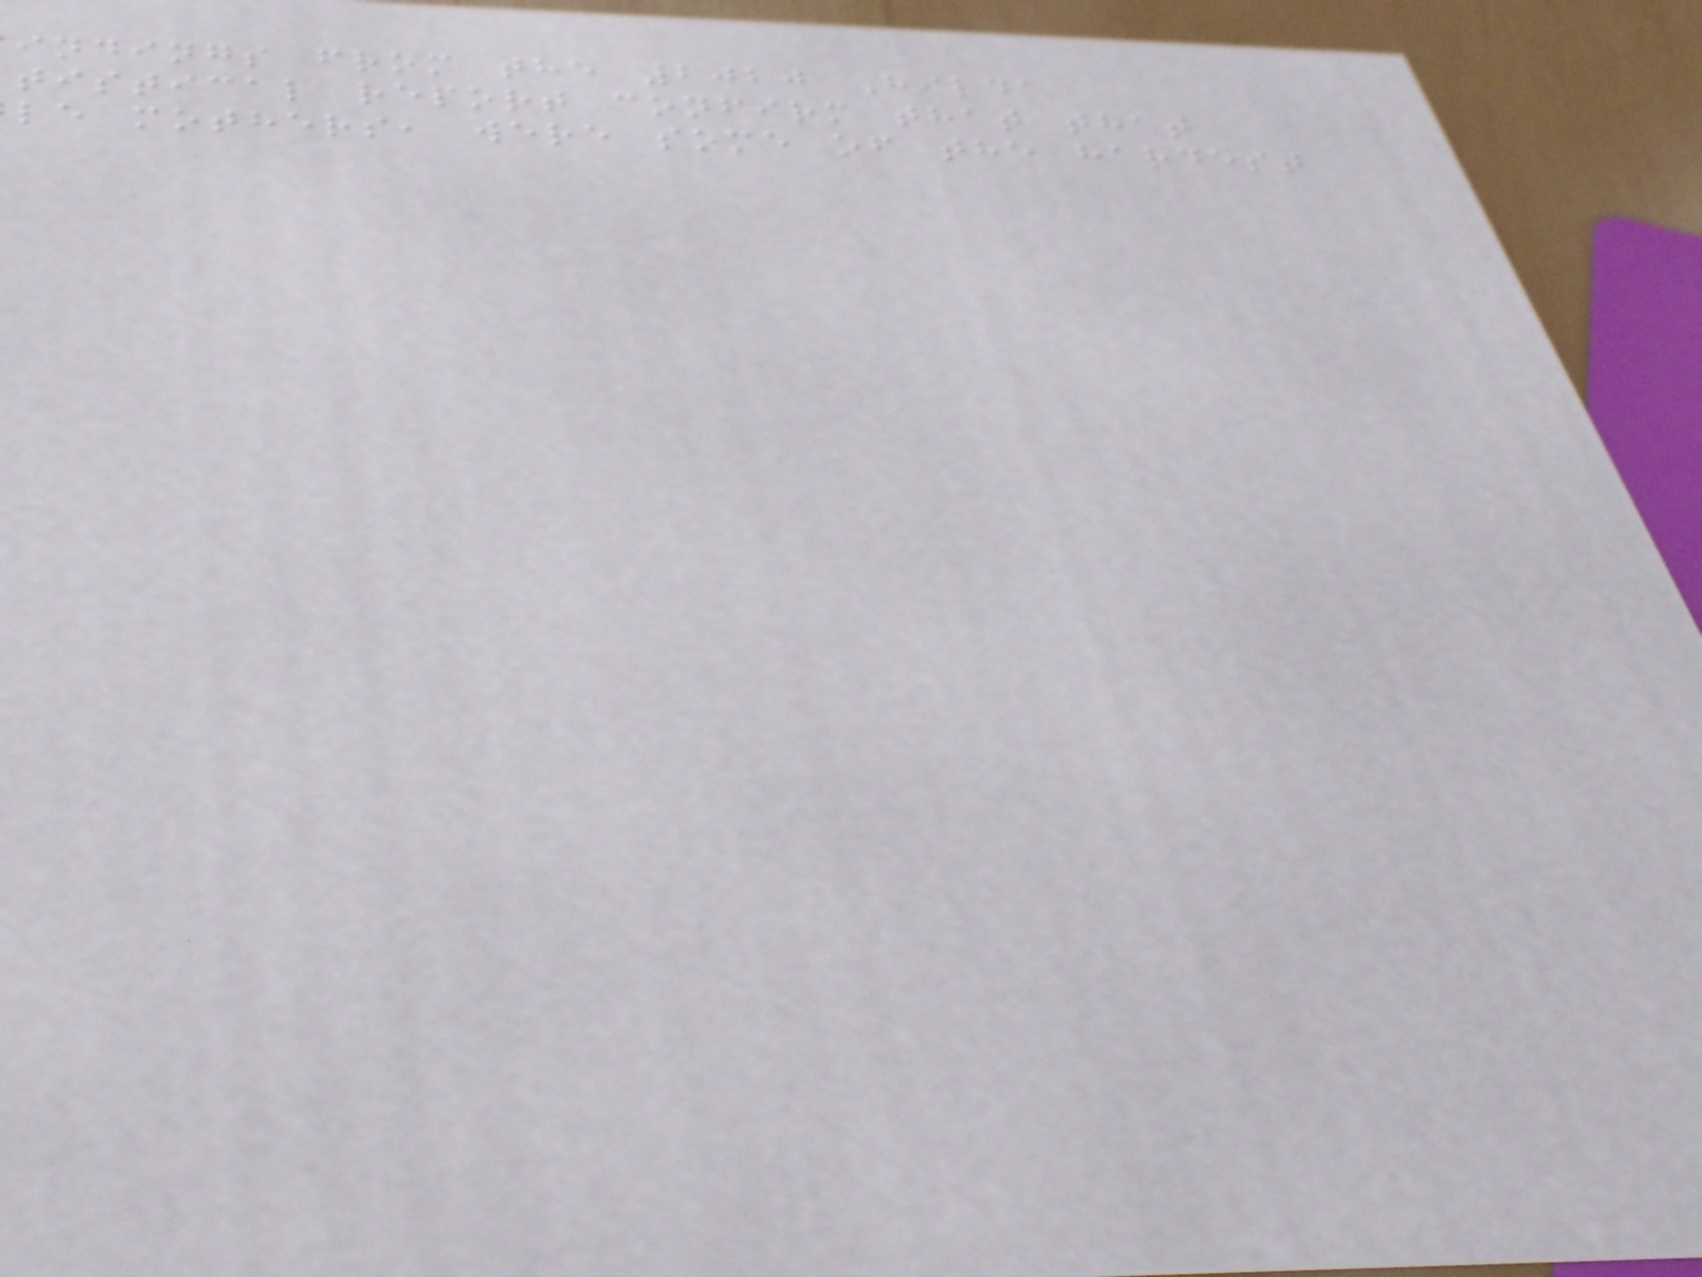indings from the 2020 Hilda
tistical report confirm that that
le mothers, were some of the hardest
